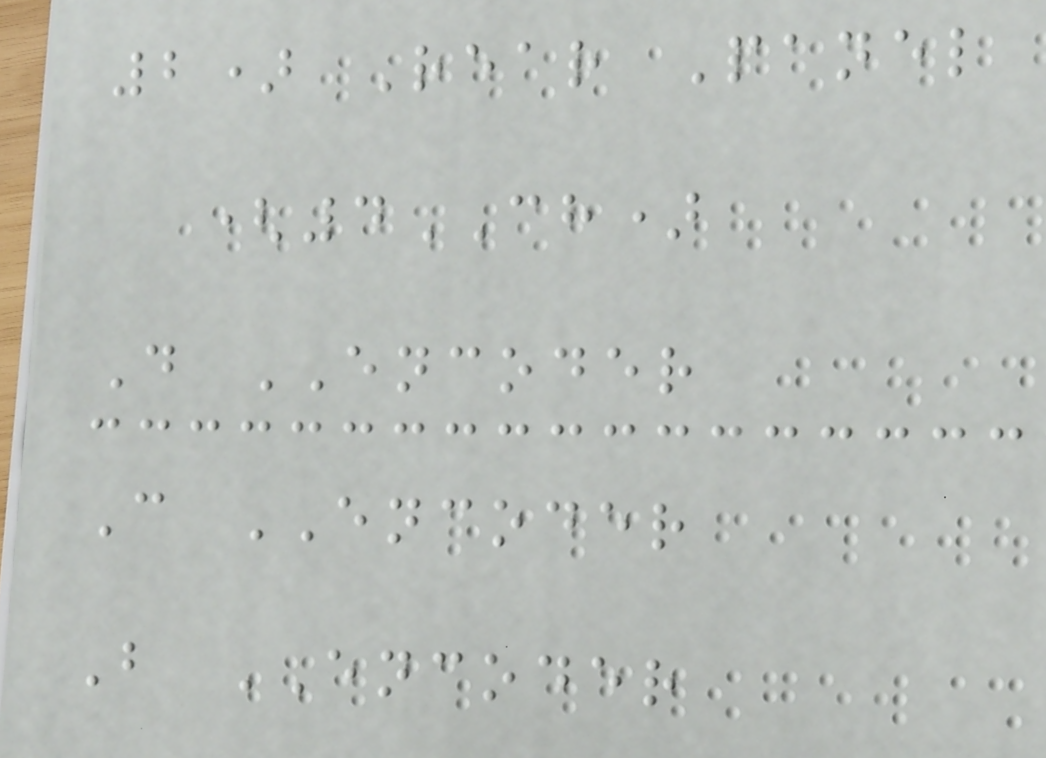2) Rear Panel
(4CH)
D ENCODER
C ENCODER
B ENCODER
